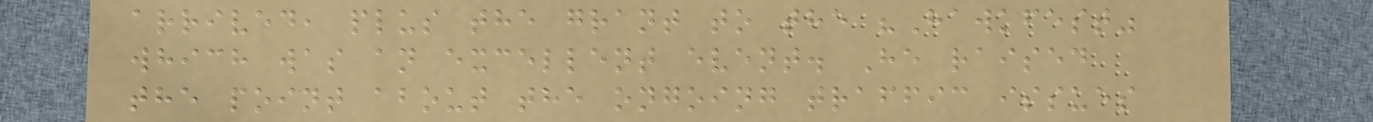arrived, plus the grant to the "Hawkfest"
which was an excellent event. He raised
the point about the ongoing traffic issues
